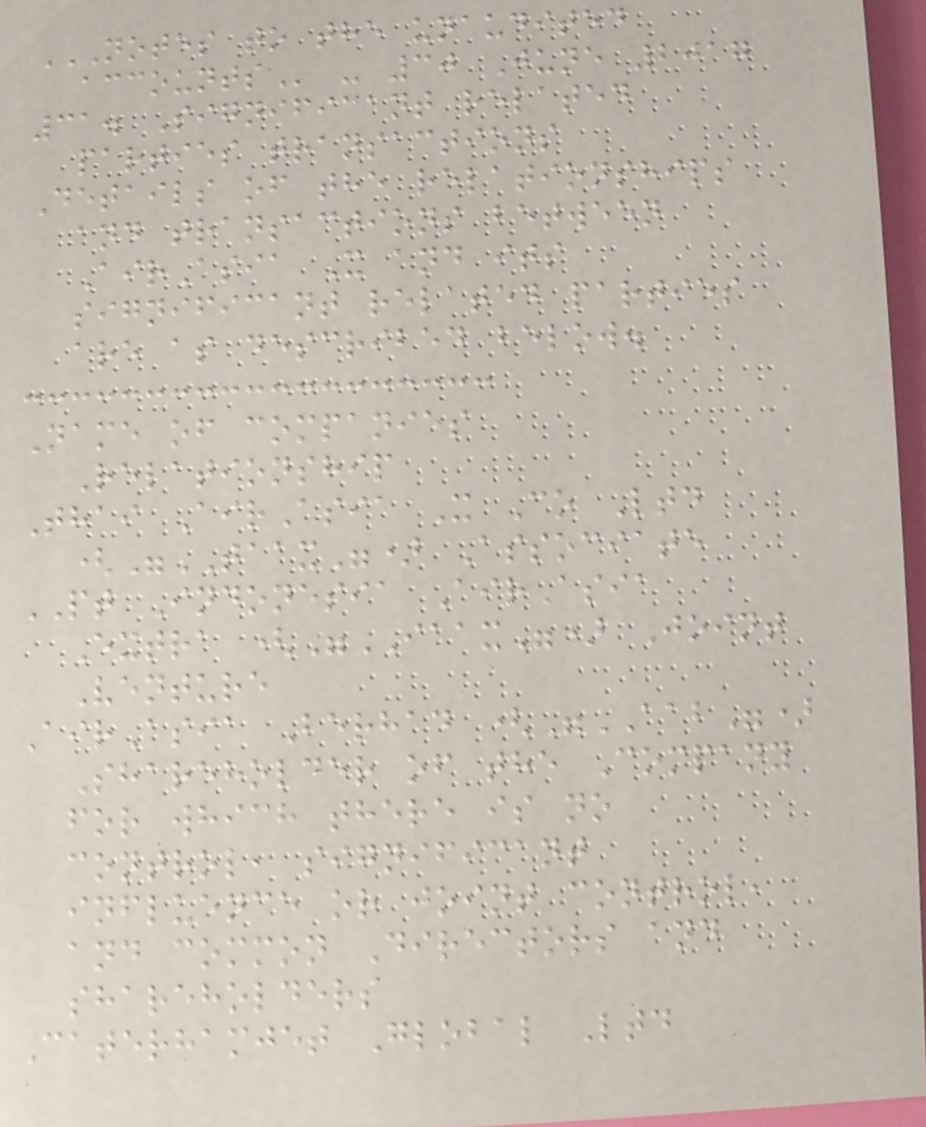NOTES TO THE UNAUDITED
ACCOUNTS - 30 June 2017
31. Significant related
parties transactions
Details of the relationships
and transactions between
AirAsia X and its
significant related parties
are as described below.
Name of companies
Relationship
Thai AirAsia X Co Ltd
("TAAX") Associate
PT Indonesia AirAsia
Extra ("IAAX") Joint
Venture
AirAsia Berhad ("AAB")
Shareholder of the Company
for which there is no
control, significant
influence or joint control,
and common Directors and
shareholders
Caterhamjet Global Ltd
